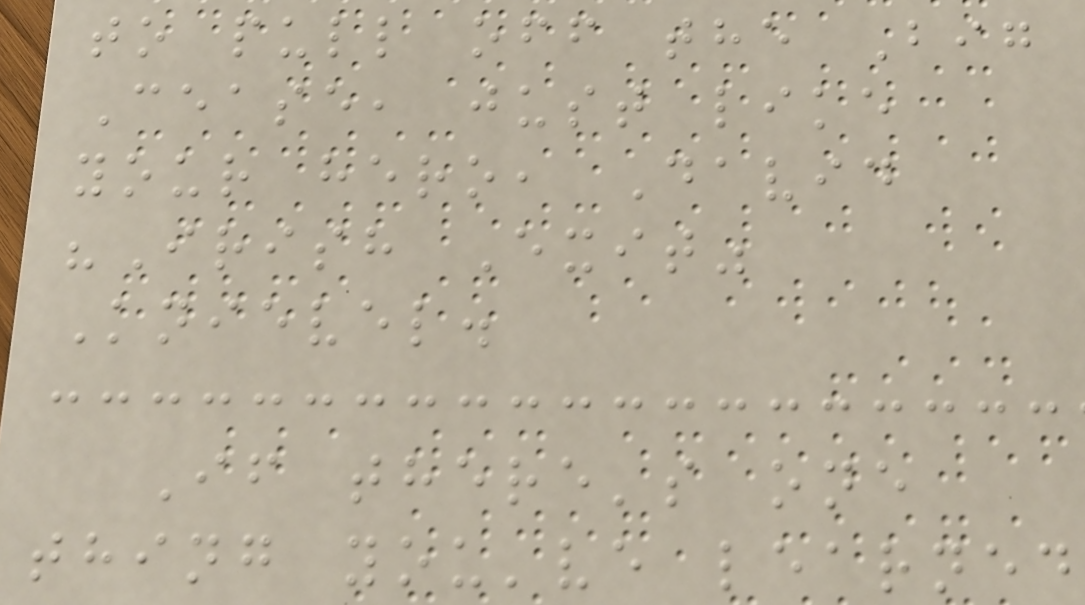to pull off the Big
Cease, just like
your hero, David
"Irish Exit"
Knievel.
If there's one
thing you've learned
